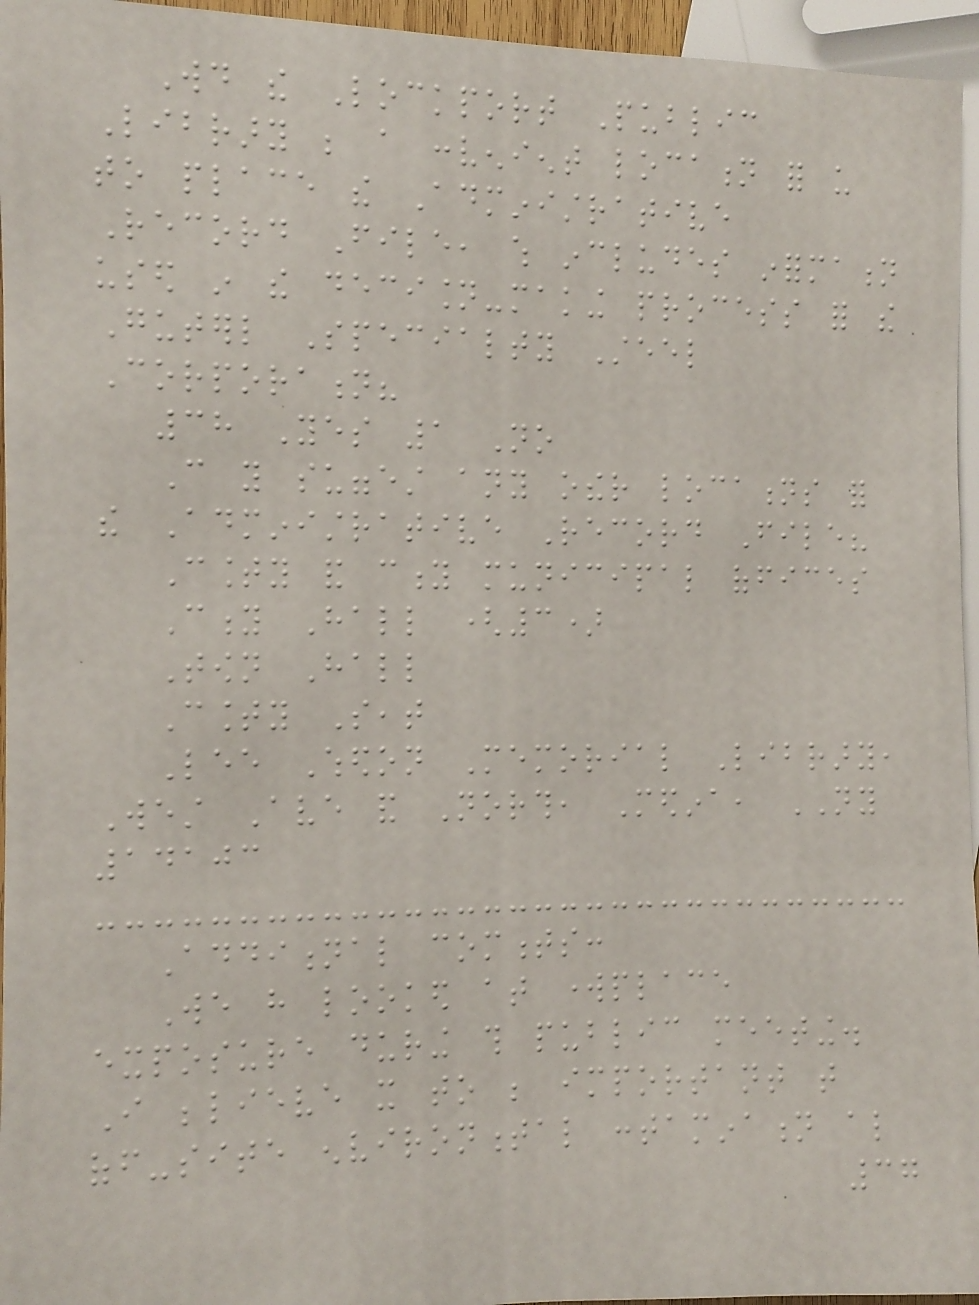Would the Lockport Public
Library be a convenient location for us
to place the Administrative
Record File, which includes information
used in the decision-making process for the
Guterl Specialty Steel
Corporation?
38 Yes 1 No
Can you suggest any other locations for
the Administrative Record File?
County and city municipal offices
City Hall (3)
Town Hall
County Seat
Lee Whedon Memorial Library,
West Ave and North, Medina, NY
14103
Additional comments:
We have looked at workplace
exposure during this public meeting.
I believe it to be important that
off-site environmental contamination also
37
